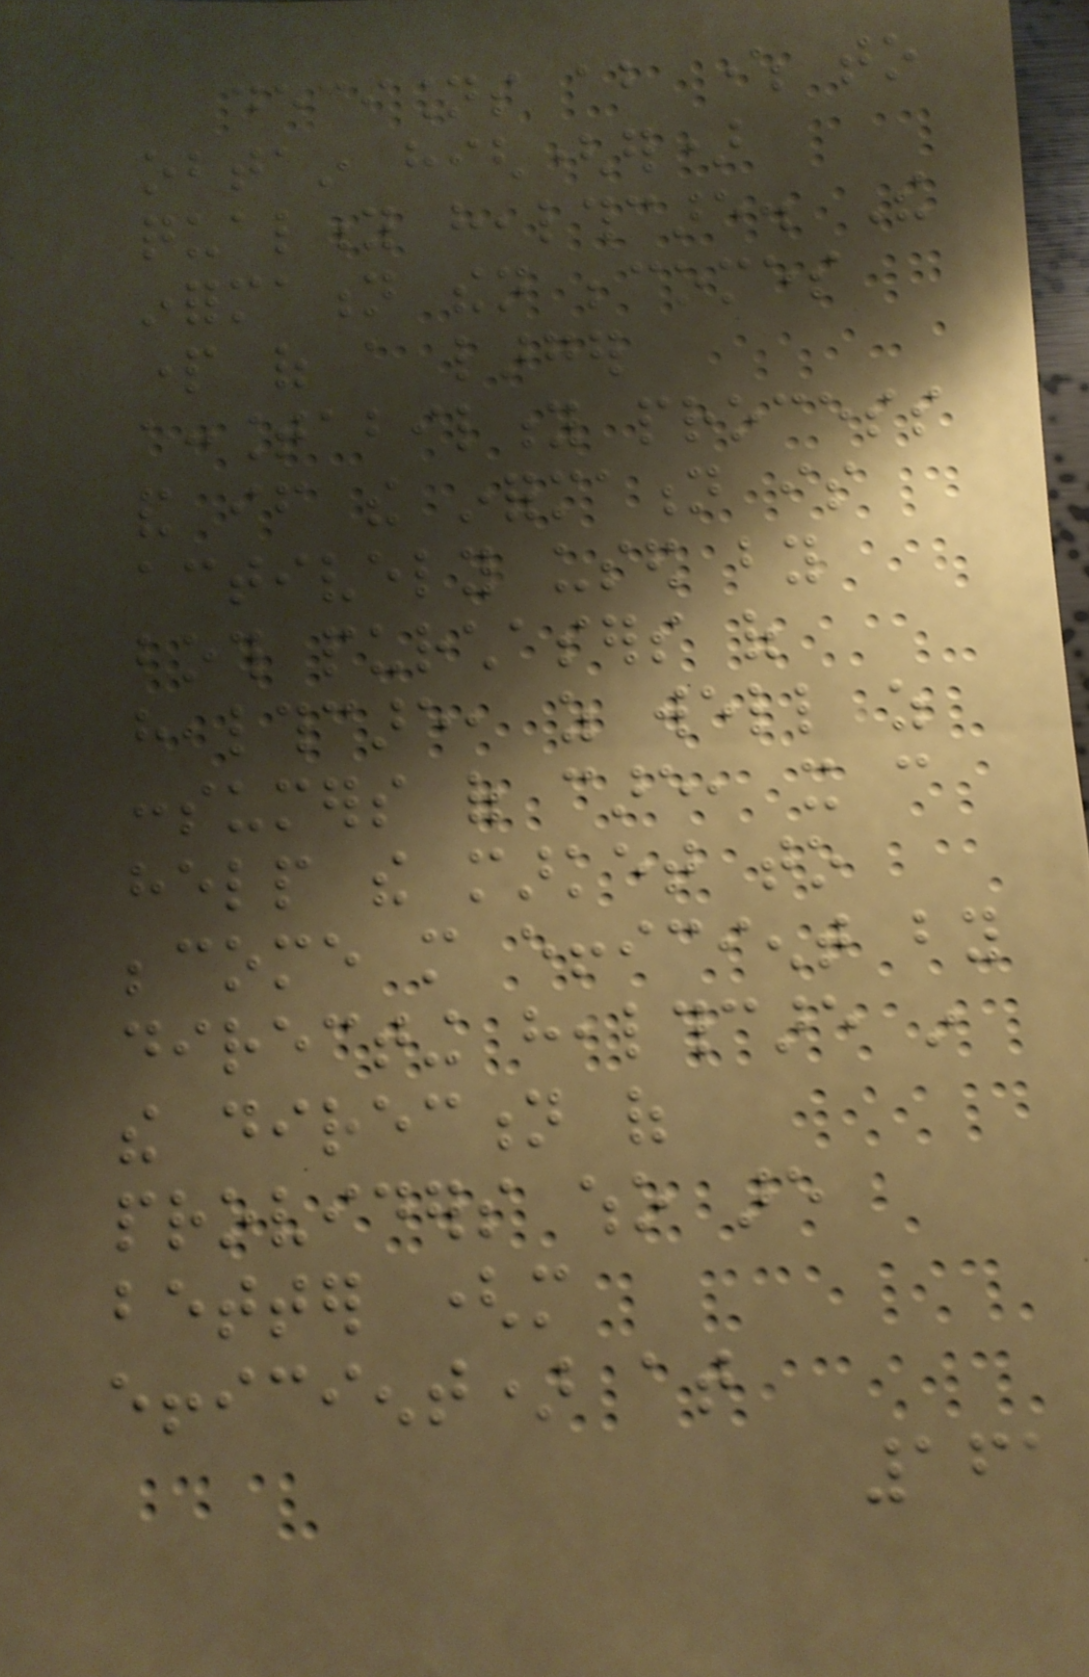decisions about where to
obtain high(er)
quality healthcare. The
information then becomes
part of a larger
accountability process
and if the information is
actively used by
both purchasers of
healthcare, as well as
consumers of care, it can
help the market to
become more efficient by
directing healthcare in
the direction of
providers who are
better (more
efficient) at
161
